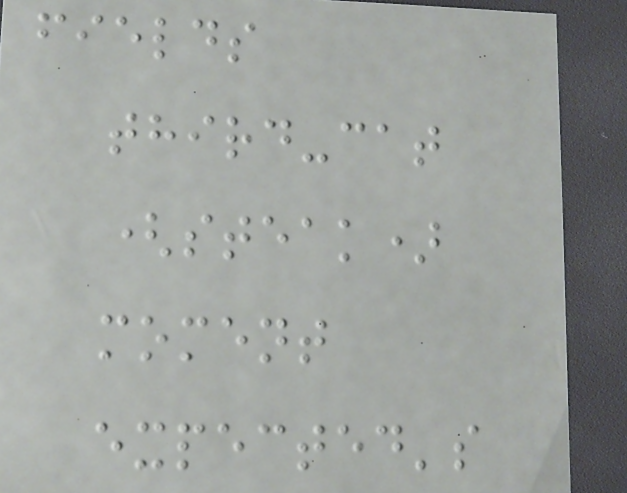fields
third-cat
(steak)
moment
expected's
